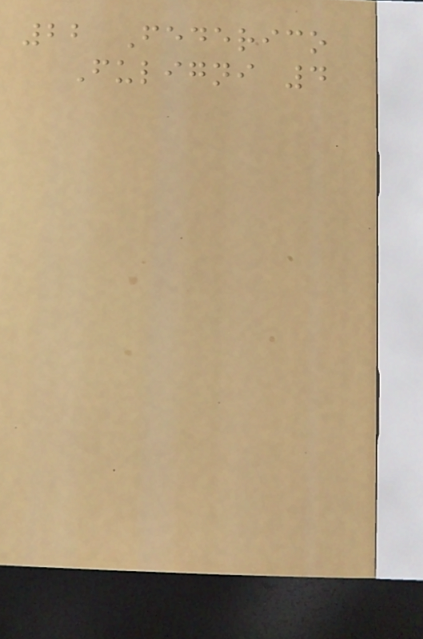22 Federico
Fuligni 4
